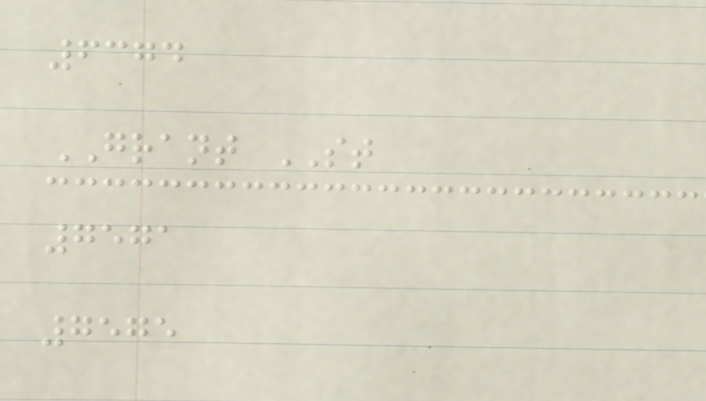6374
GRANT ST
7571
7575
